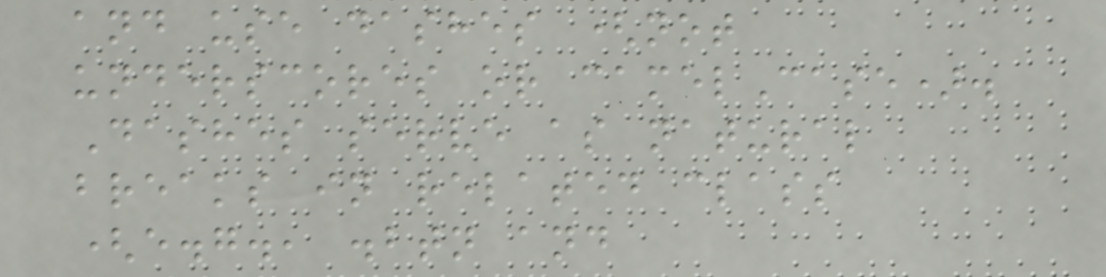and use dashes (not
underscores or camelCase).
Dashes serve as natural
breaks in related class
(e.g., .btn and
